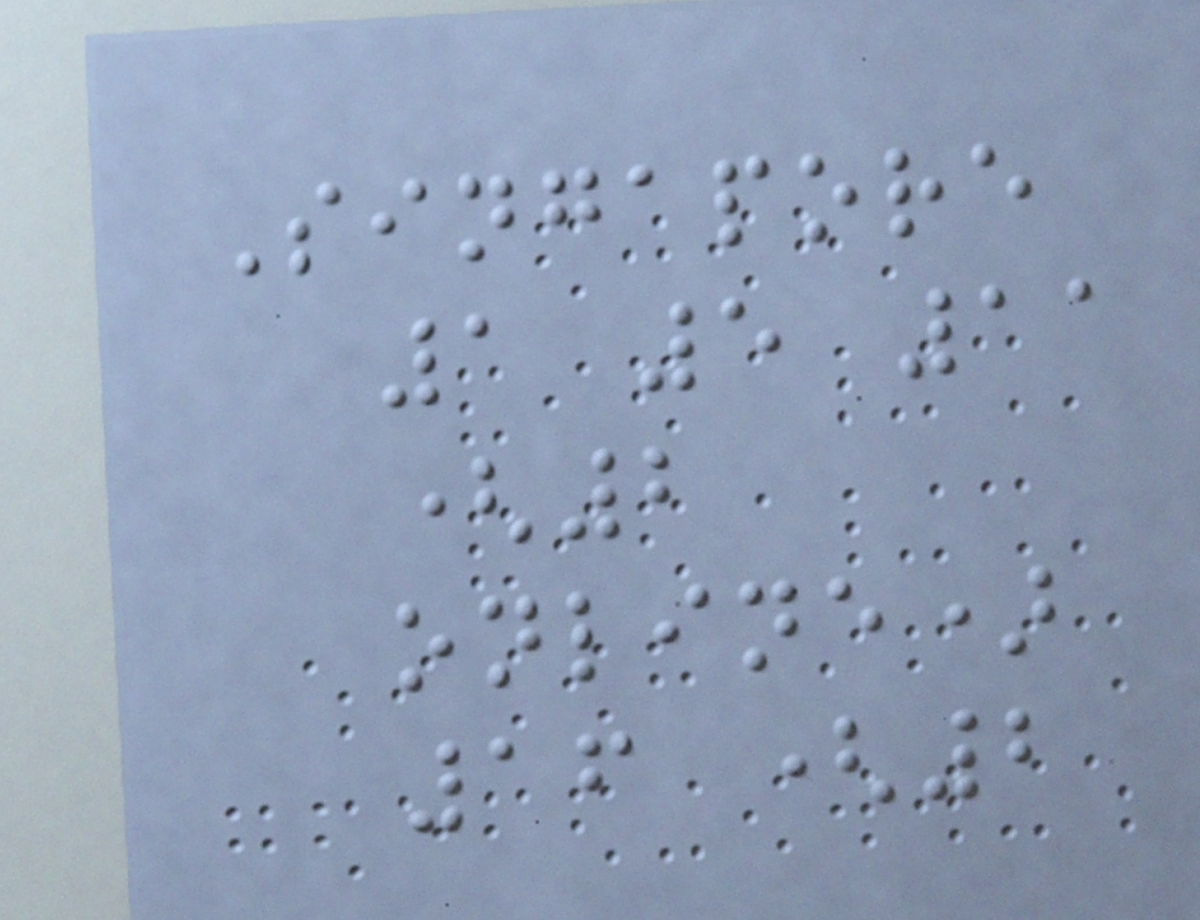Singapore
1 5 11
(2
online)
16 (2
